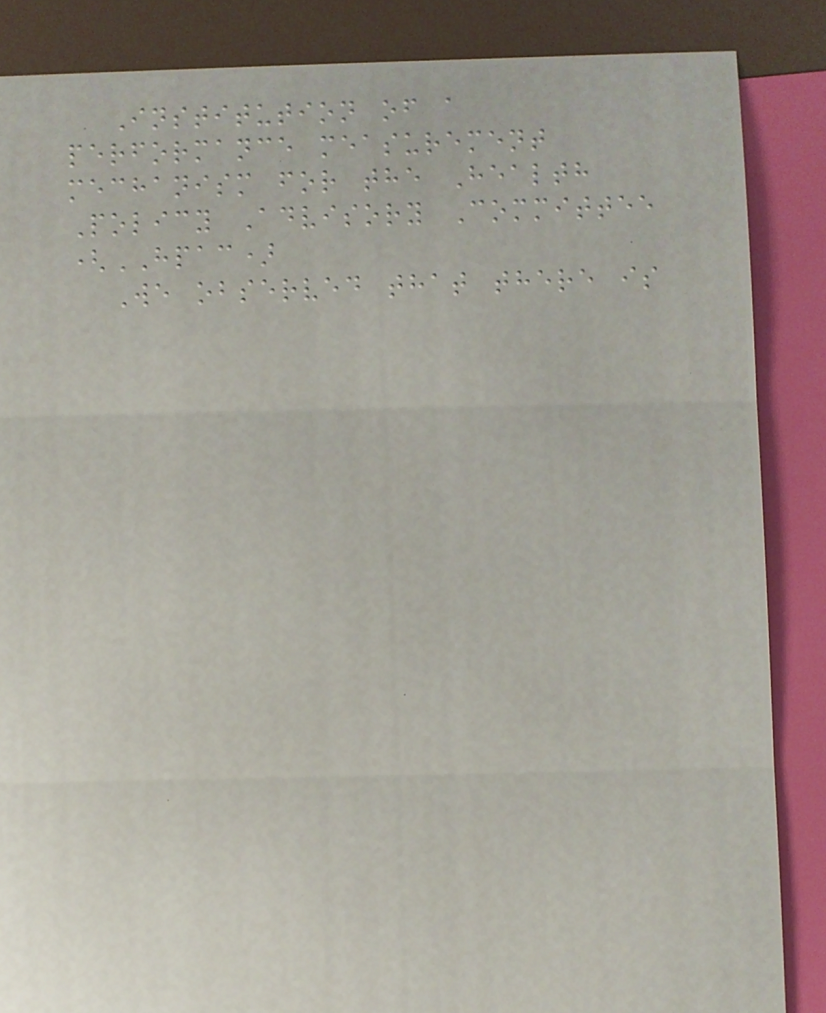Institution of a
performance measurement
mechanism for the Health
Policy Advisory Committee
(HPAC)
We observed that there is
